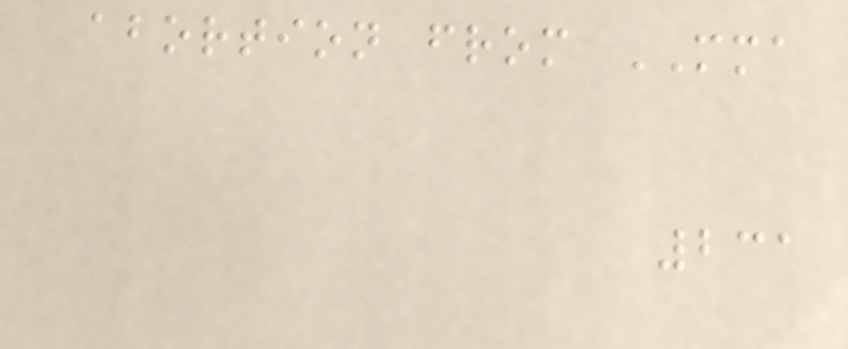abortion from MMA
231
